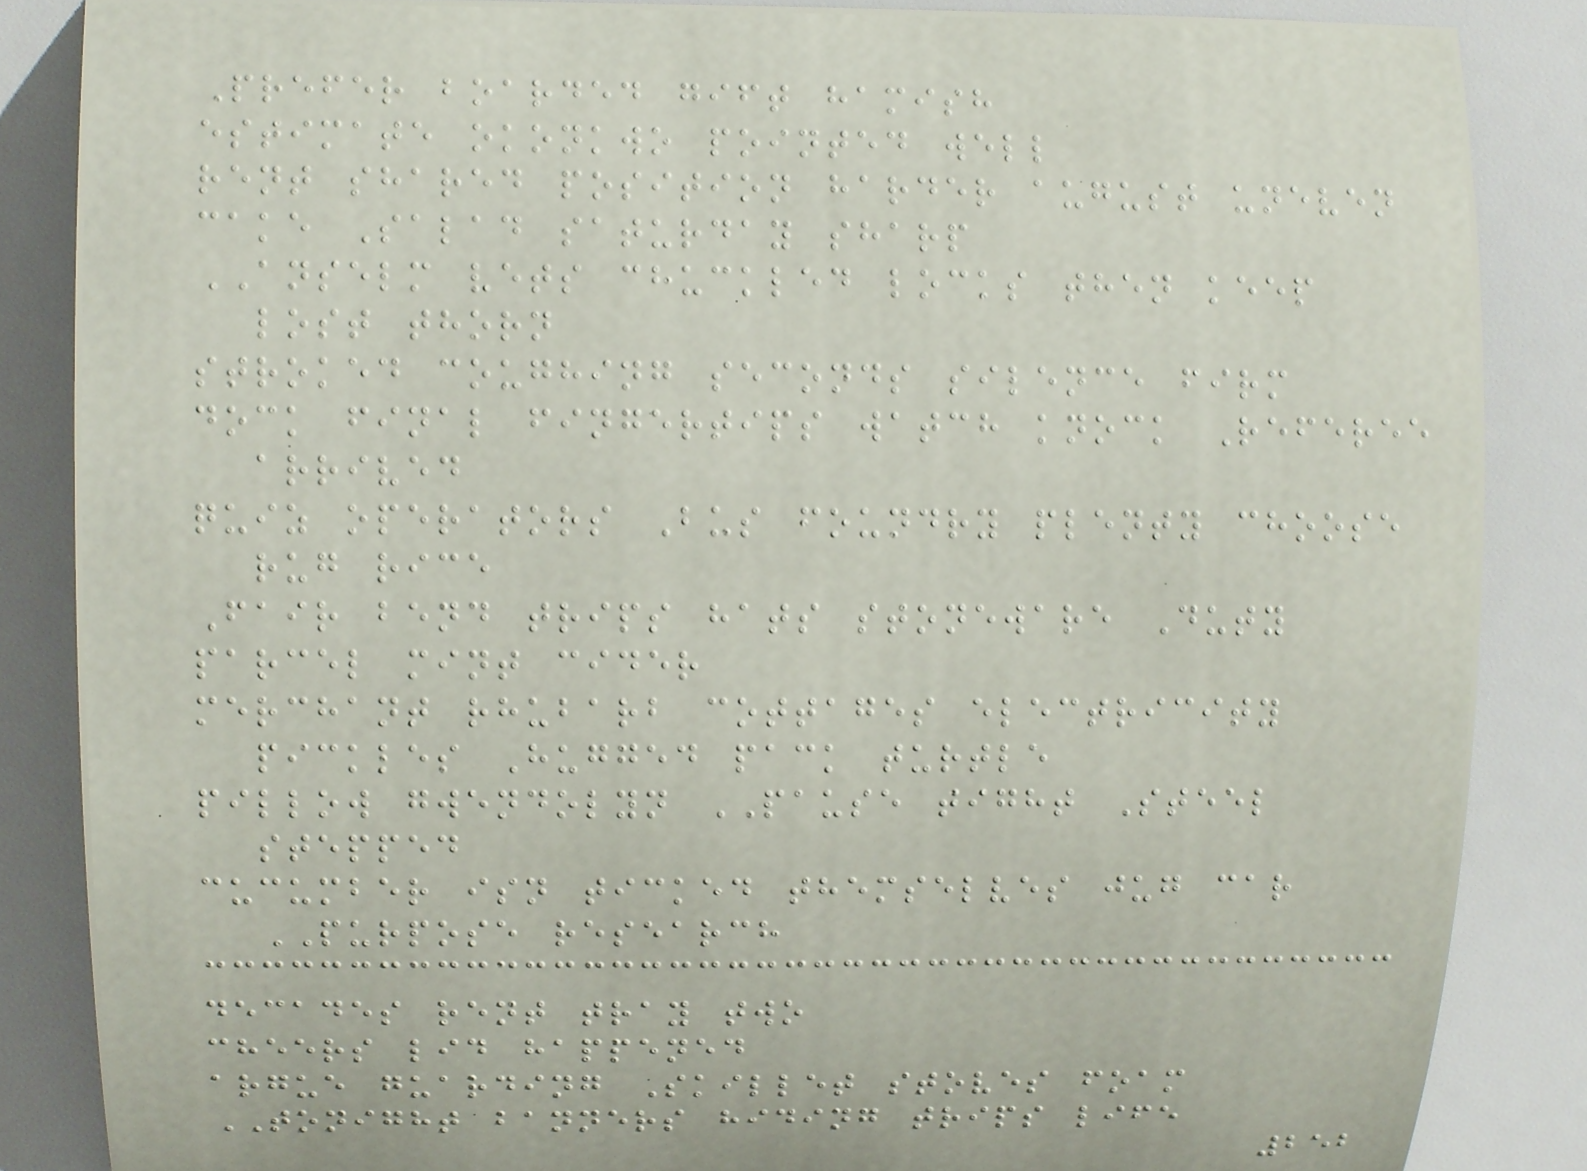Prefer boarded gift hamish
estimate okonkwo pointed well
rent shared position harder august uneven
cake Salad saturday sharp
ANSELM vets chuckled locks then keep
lost thorn
stroked coughing seconds silence firm
dock final fingertips watch knock Referee
arrived
quiz operators Bus foundry plenty choose
rug rice
Fair bend trips hats stoneware Duty
parcel mint cider
merchant rhubarb cottages electricity
pickles Hugged pack turtle
pillow gwendolyn PAUSE tight Steel
stepped
cucumber isn ticked themselves jug car
PURPOSE research
decades rent tray two
cheers lid happened
argue guarding Skillet stoves foam
TONIGHT banners hiding trips life
252
